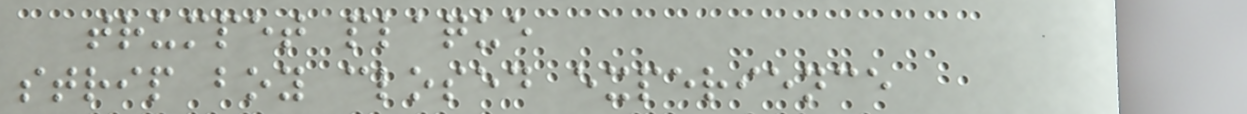trumpet plaque
strip boy closed experience
